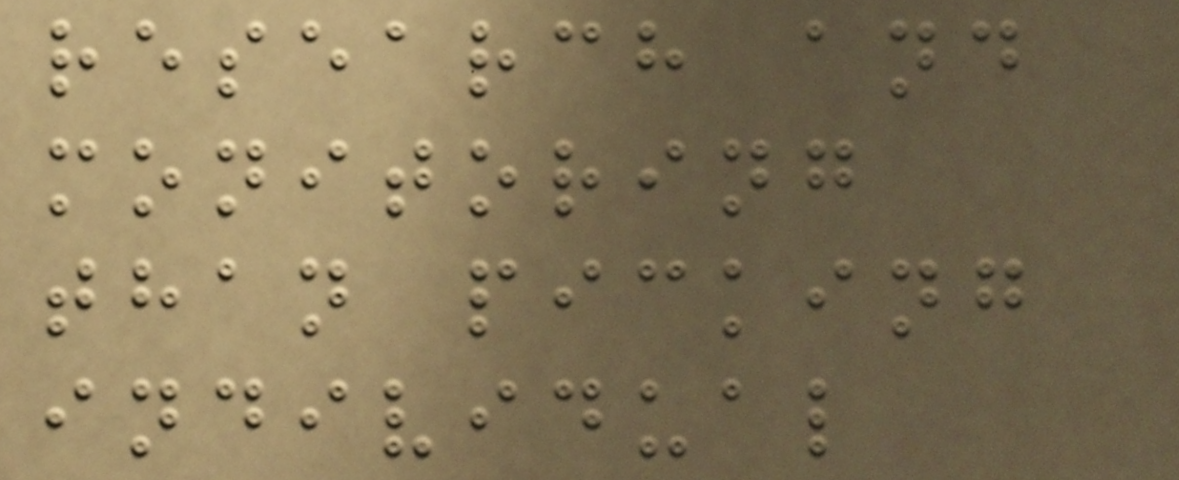research and
monitoring
than picking
individual
